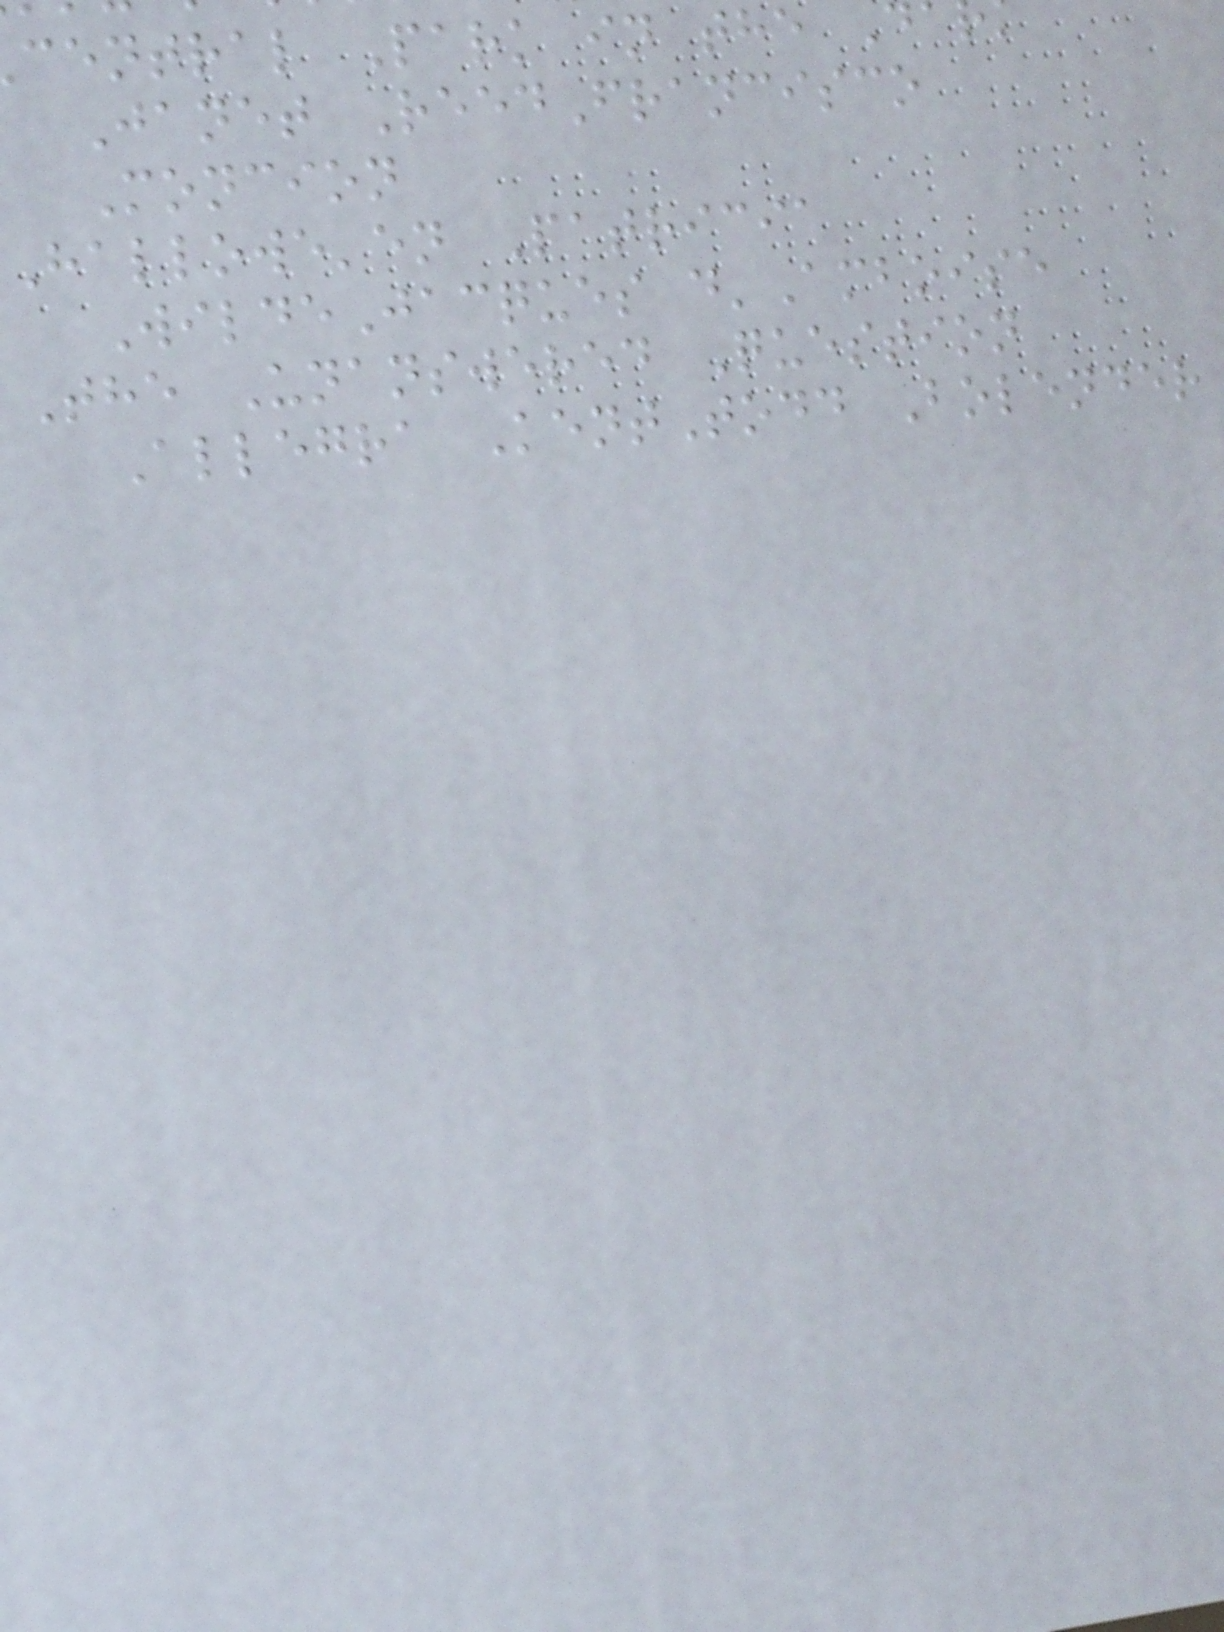central Park in the
Janet ReedFrancisco
Moncion
Hallowe'en Patricia
WildeJacques d'Amboise
The Unanswered Question
Allegra KentTodd Bolender
